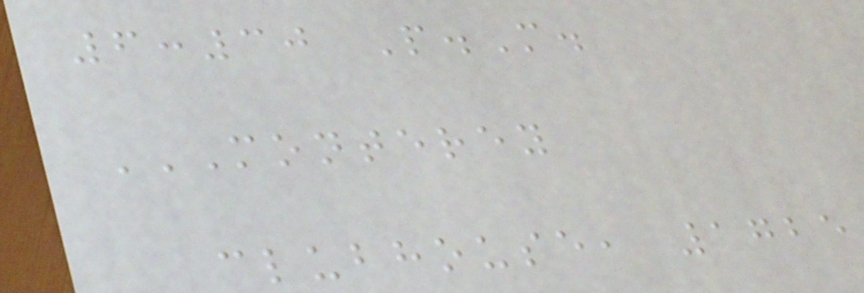6:30 P.M.
MONTEREY
CLUBHOUSE, 1725
